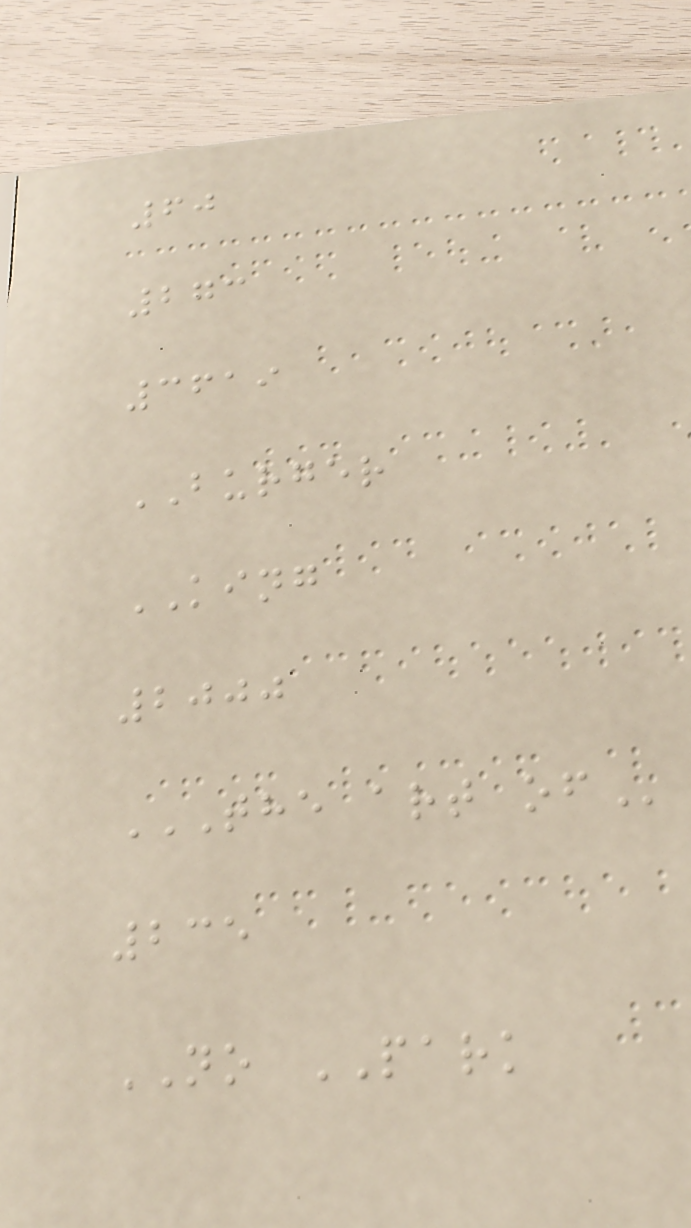60
273
3619
BURGER
KING
2000
THE ART OF
235
NO PARK
